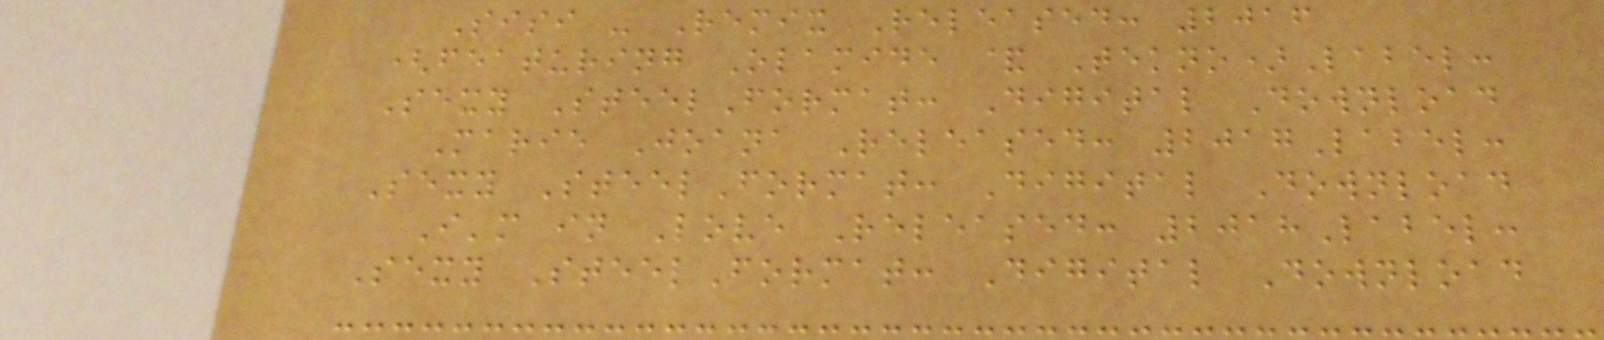Sisi - Remix Released: 2016
(featuring Olamide & Tekno)Label:
Sexy SteelFormat: Digital Download
Marie Joana Released: 2017Label:
Sexy SteelFormat: Digital Download
I'm in Love Released: 2018Label:
Sexy SteelFormat: Digital Download
